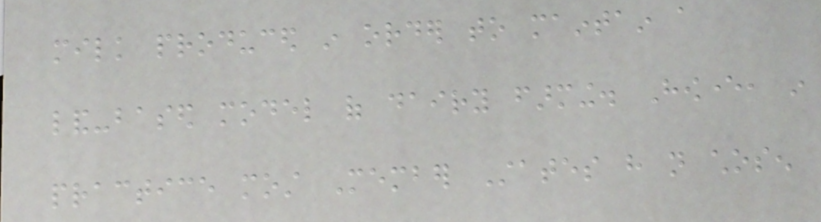milk produced in order to maintain a
land-based model of dairy farming. However, in
practice most Member States have not chosen
